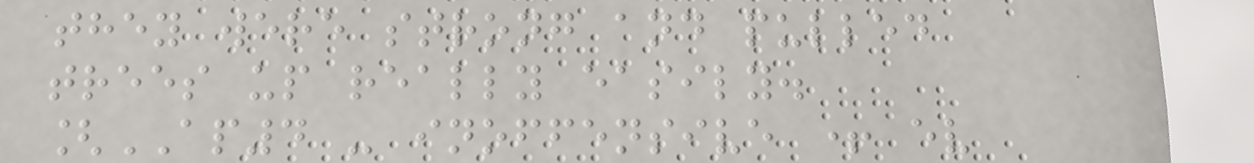they were strong and pulled
trees up really easily.
[AP4 - inoffensive + ev
